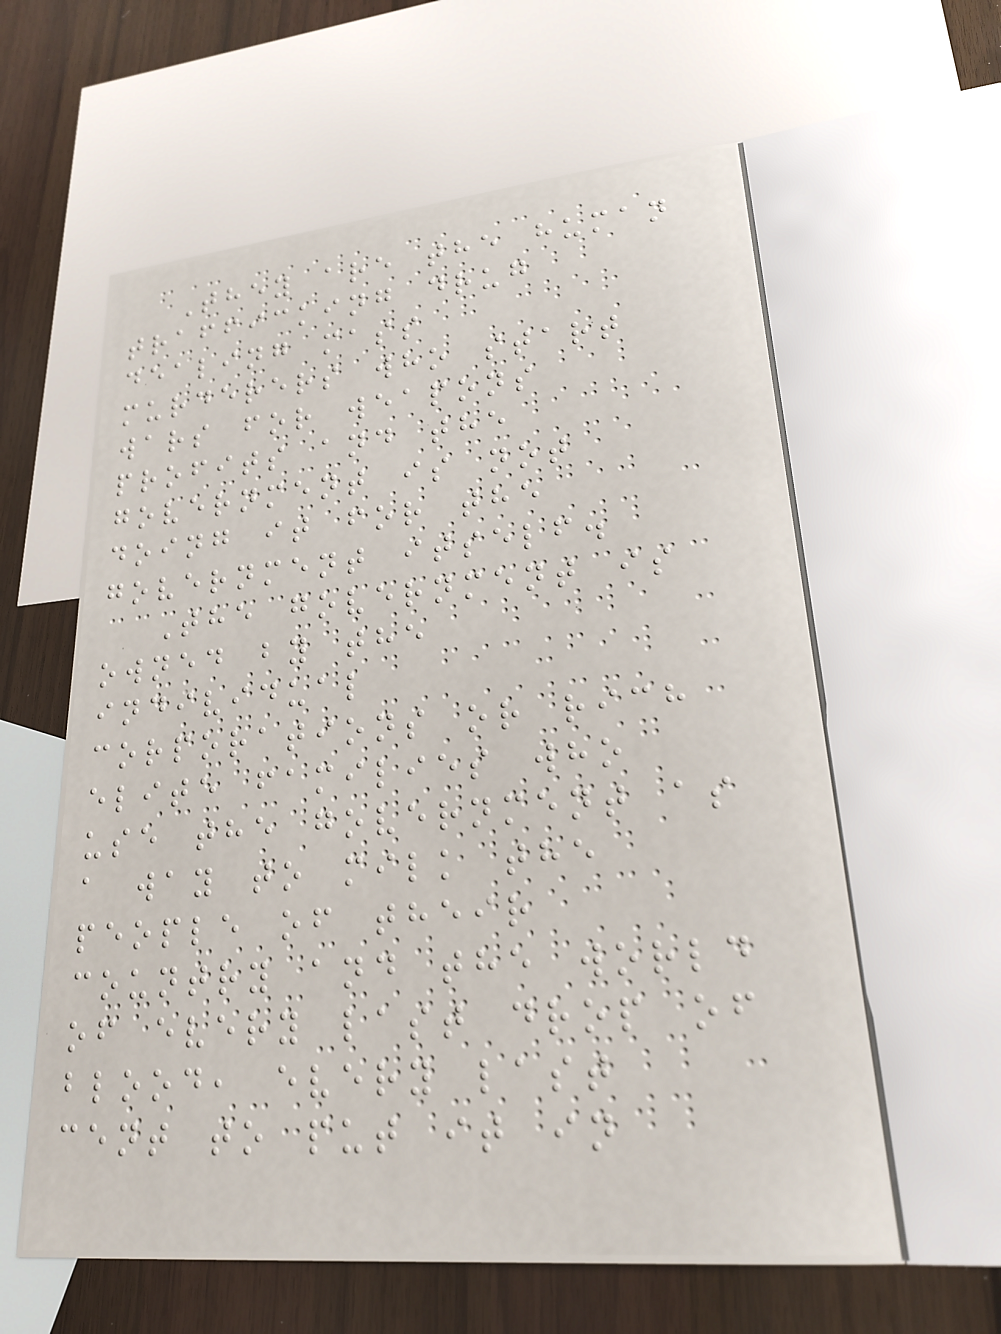They are the human
trafficking drug
dealing mass
murderers who start
wars for weapons
profits and the
government is not
doing it for the
government itself.
The government is
owned by the
individual
corporations or rich
elite families who
use the government as
a way to milk the
people of their
country and the world
of every last drop of
blood, every last
cent to put it in
